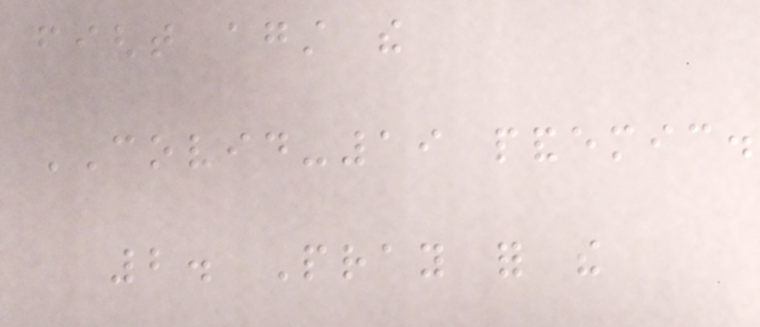fight against the
COVID-19 pandemic.
2. Pray for the
